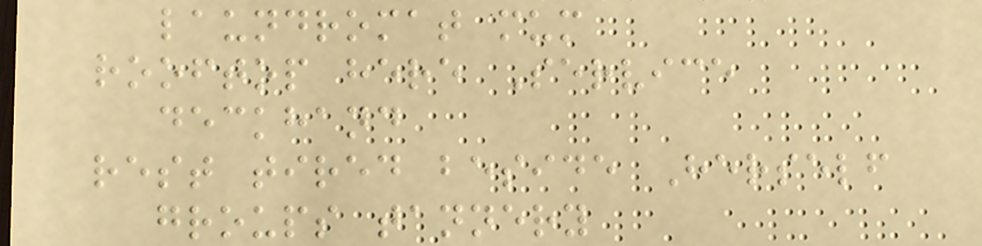laundromat mum
rooftop here Service
deckhand
rest tired beside Herself
groups tannery
